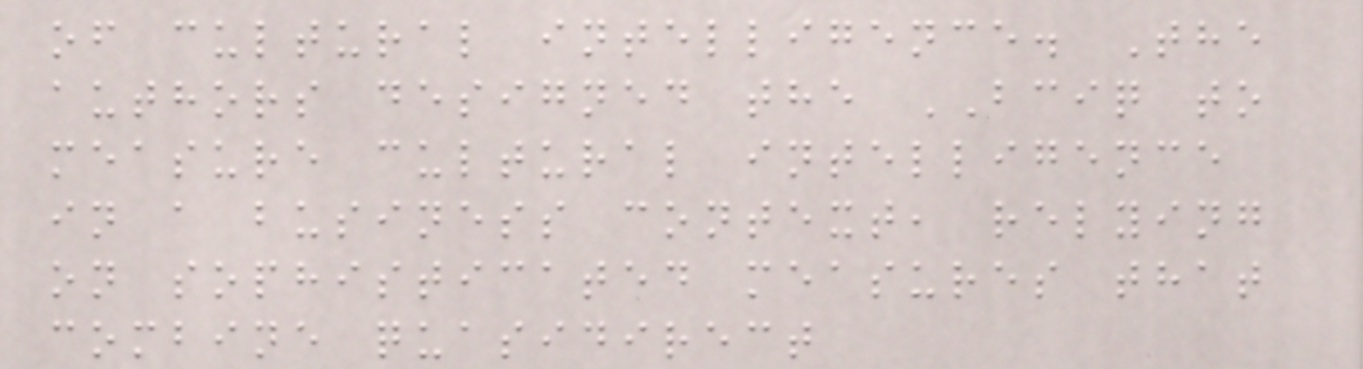of cultural intelligence. The
authors designed the BCIQ to
measure cultural intelligence
in a business context, relying
on sophisticated measures that
combine quasidirect
